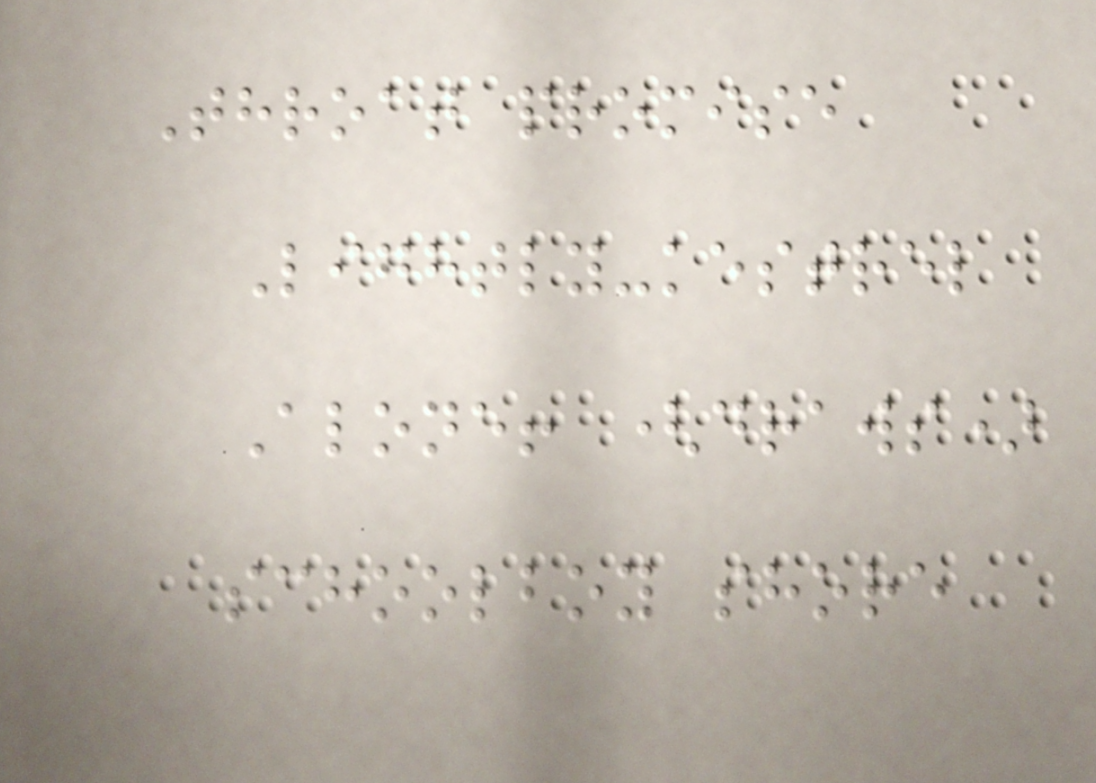Throat promise
Lightly-kestrel
Alone! (draws)
schoolboy shore
